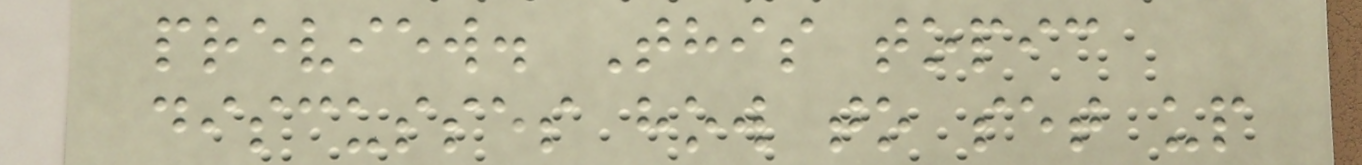preview. This topic
discusses how to set up
